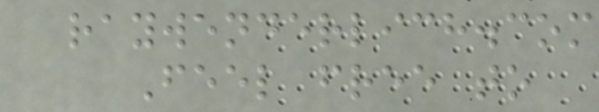raywenderlich.com
Feel free to
